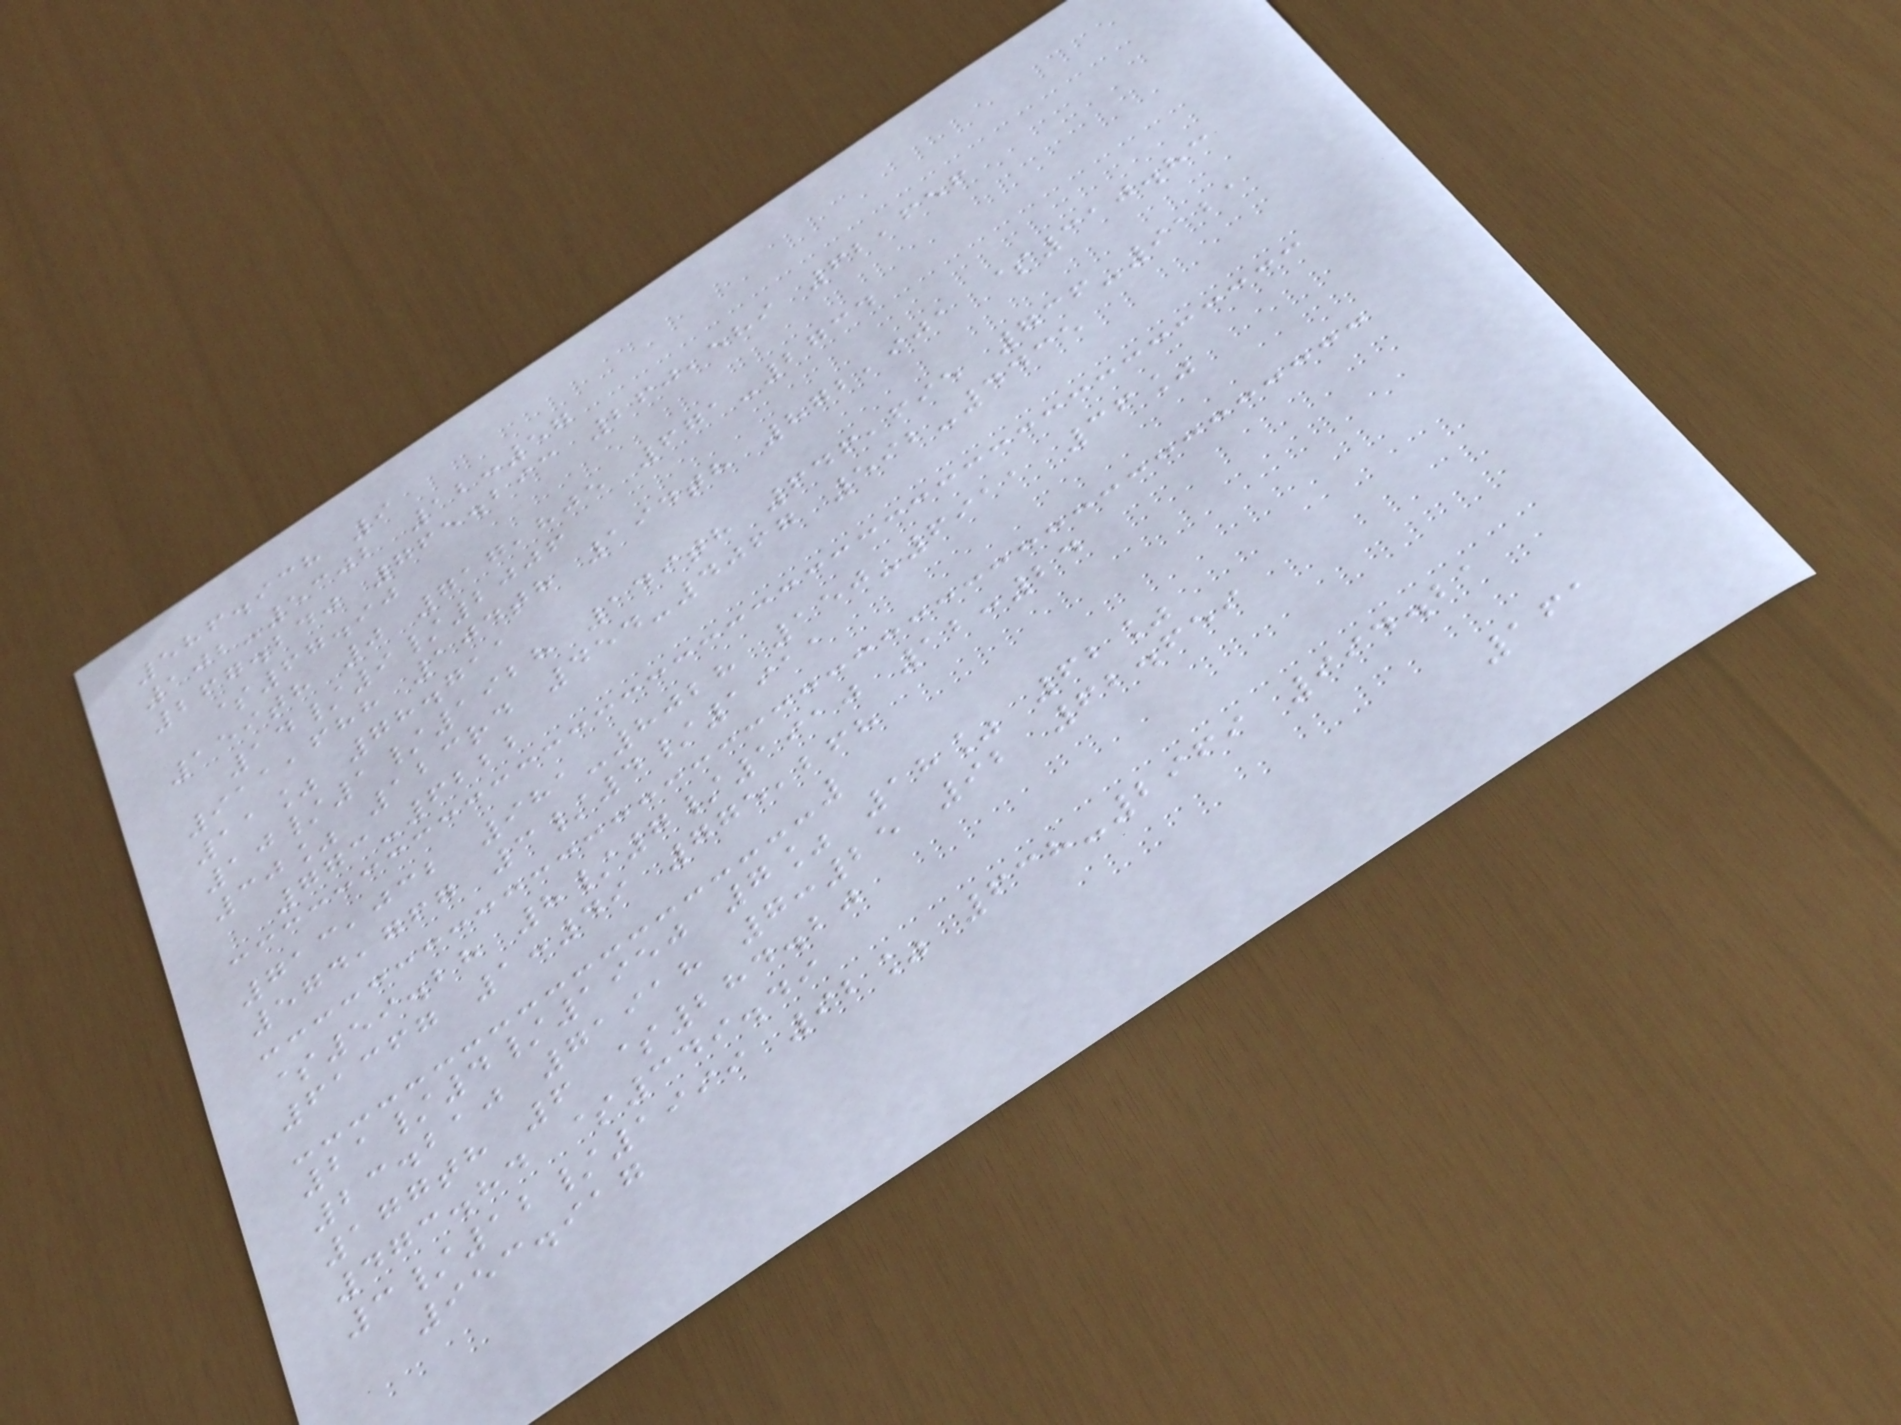586.938 9
102-5302 12:57
267.240 765.293 260,589 62,656
$67.90
159th 0 717,805 671-2734
14/9/2006
911,688 104th 194th 872,901 $310.83
11% 78.711
10/1/1928 149th 646,695 736-9121
30% 123rd 454-4067 592-4435
773-6222
713,032 981-8028 150-6911 36%
574,767 3/4/1911
$59.28 8/7/1910 12:24
61367 1:49 775,268
21/4/1950 7% 18% 62%
23.210 71918 7:25 92 62.659
177th 6 $284.20
473.84 $349.49
3/12/1999 92% 638-2969 994.21
953.917
161
